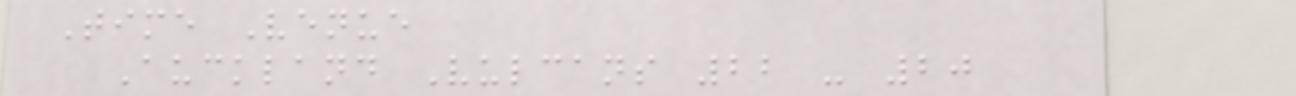Time Venue
Auckland Vulcans 22 - 20
